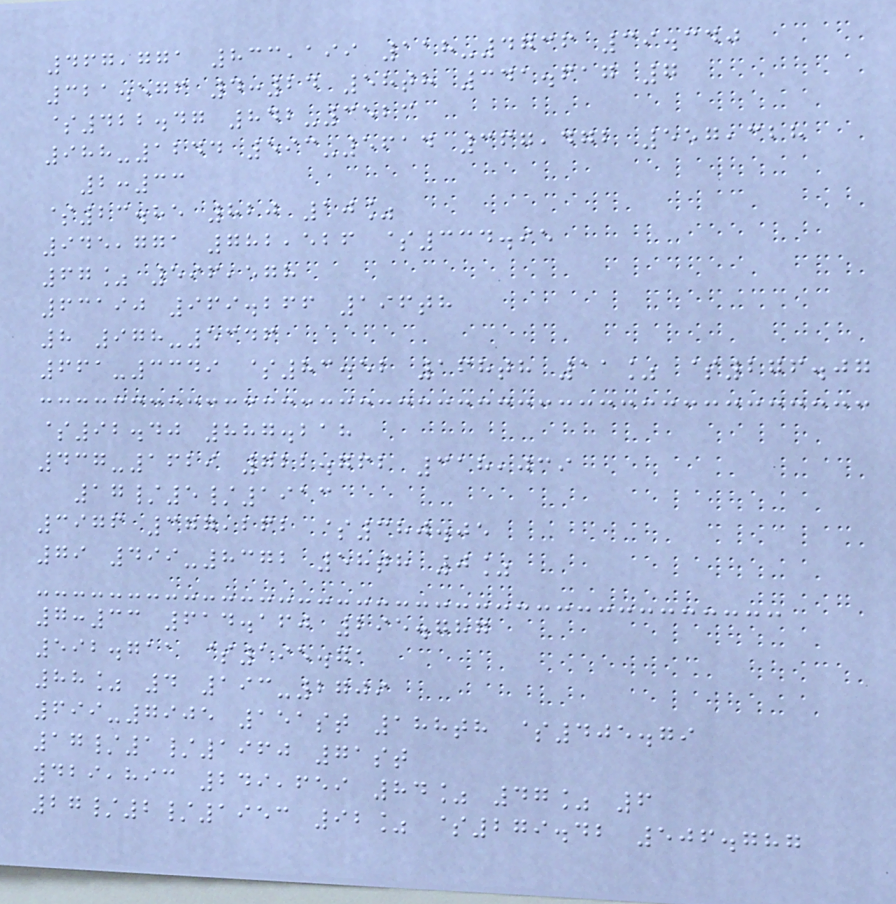467,771 833,199 118-4736 39.340
321.576 4:24 58th 341.617 7
$422.47 842-3523
988-1244 593-5614 367,472 557,328
2:33
$23.85 820 10%
945,771 782,526 $334.95
67% 596,578
63190 969.266 196th
8 978-5346
661-3349 $83.52 168th 11% $276.07
$92.40 887.218
437-1629 722.762 318,039
17/5/1913
3976 377,262 $380.05
79 499-8372 58th 0%
7:33 614.160 295.787
592.711 $195.71
88% 4 193-2709
699-7905 151st 188th $405.79
17/1/1960 71st
429,893 249,659 84% 47% 6
27/2/1953 92% $279.42 506.787
